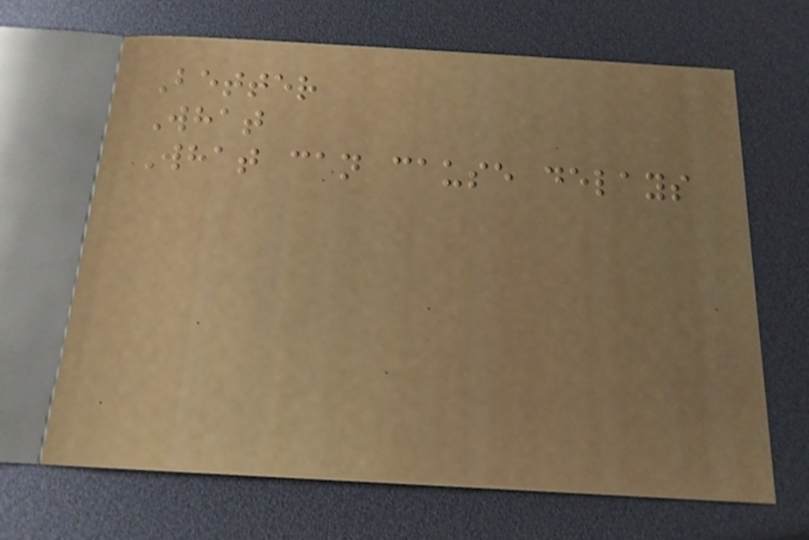Better
What
What can cause delays
